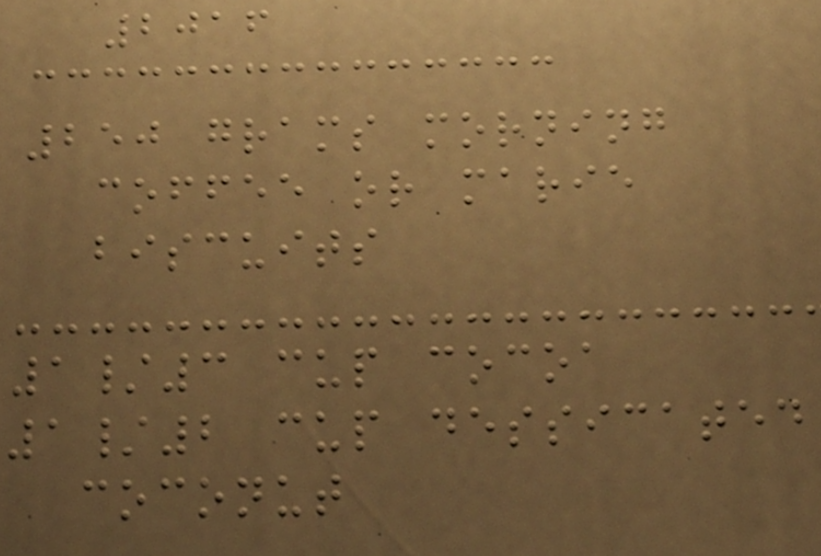2016
250 grams morning
coffee or marie
biscuits
1/3 cup cocoa
1/2 cup dessicated
coconut
